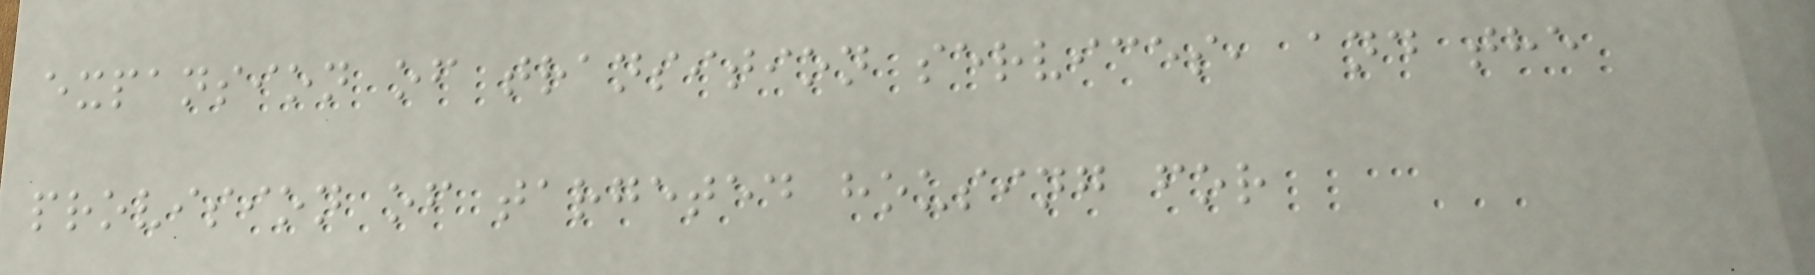expansion of transition services, and the
provision of targeted housing for
